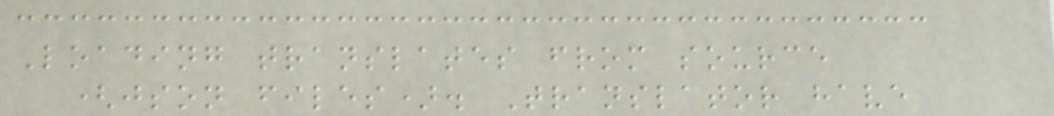Loading translates from source
(json files). Translator have
